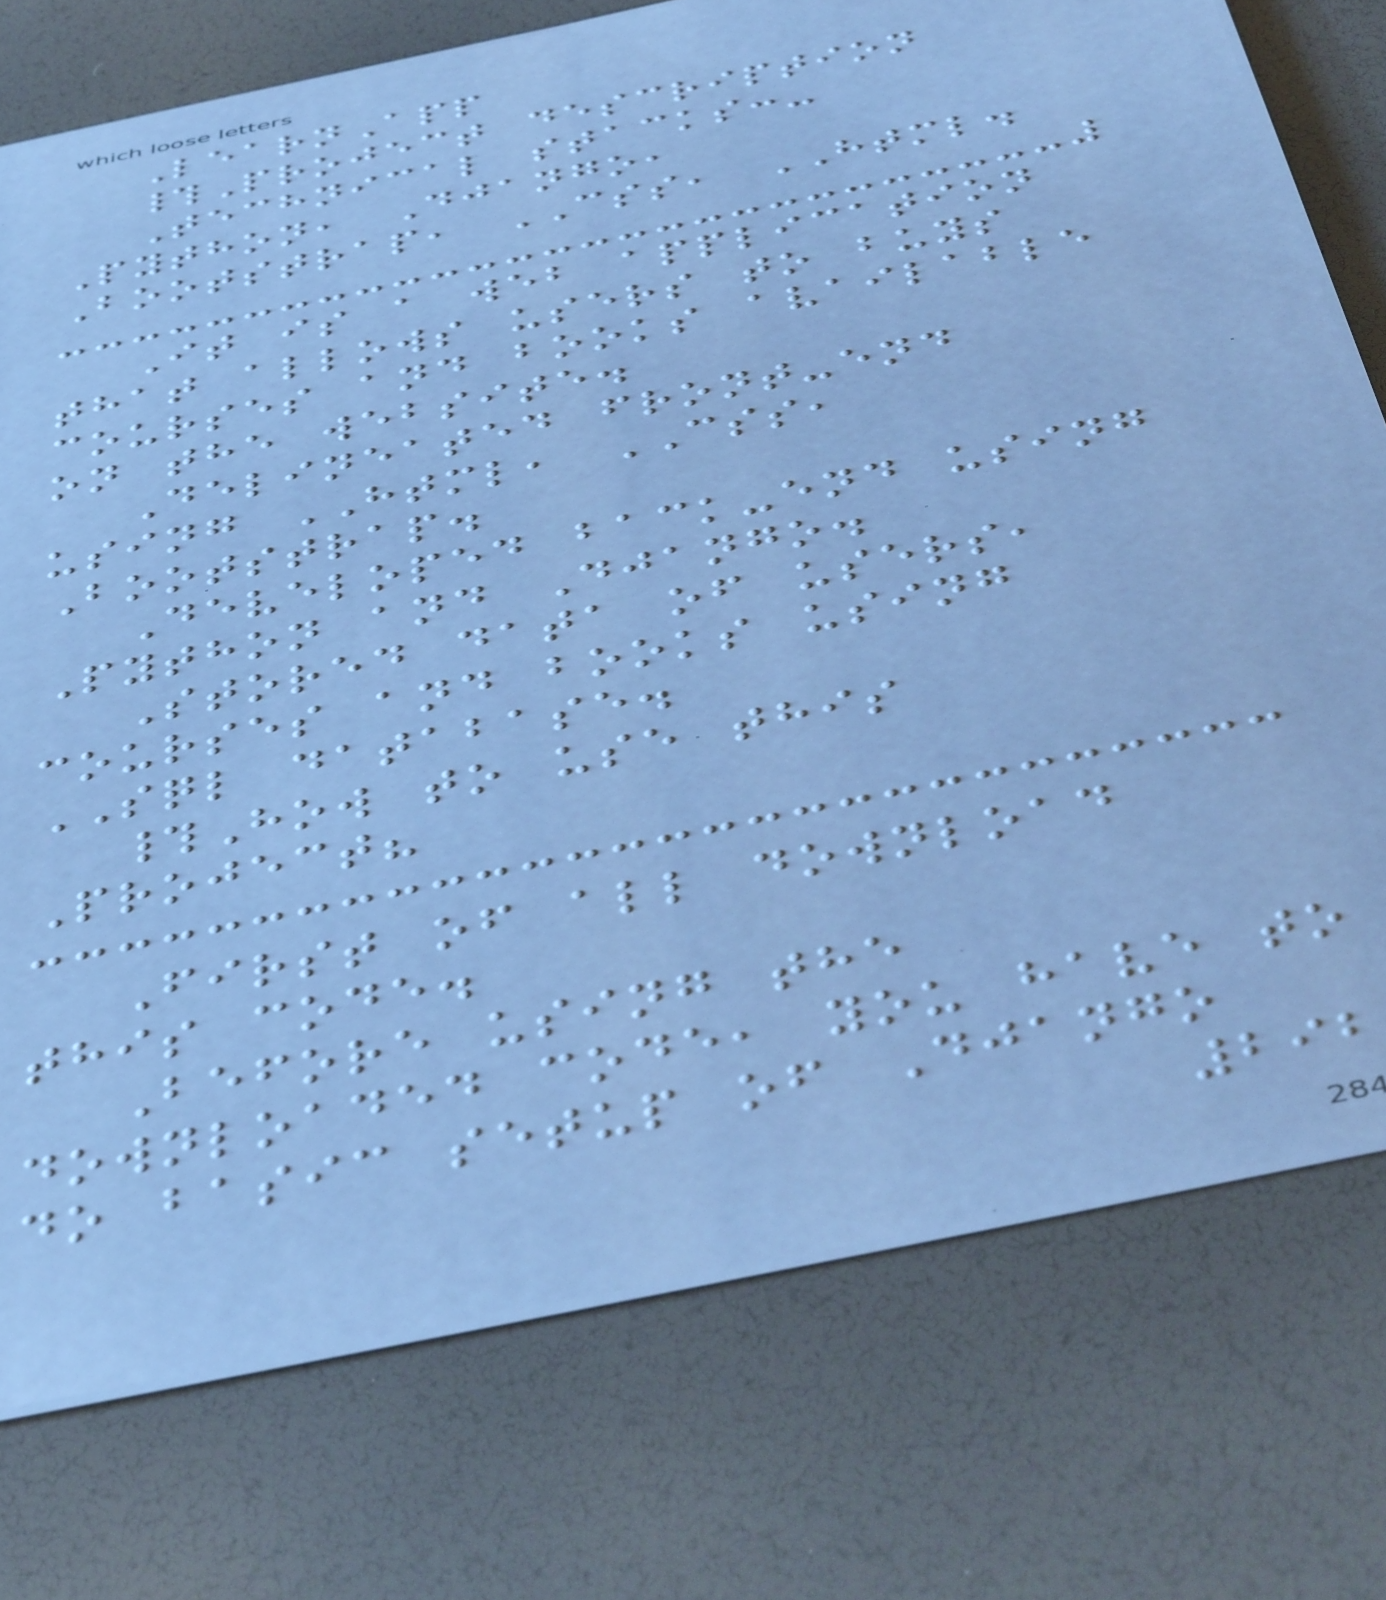LearnApp
#Project description
Technical stacks:-
Python, Django,
Bootstrap, CSS, HTML.
It is a web application
that allows users to buys
courses and books available
on the website.
Delineated front-end
using HTML, CSS,
Bootstrap.
Developed back-end using
Python and Django.
Stored data of users,
courses and books using
SQL database.
#How to use this
Project?
First of all download
this code.
Before using the
downloaded code, you have to
do basic setup of Django
292
